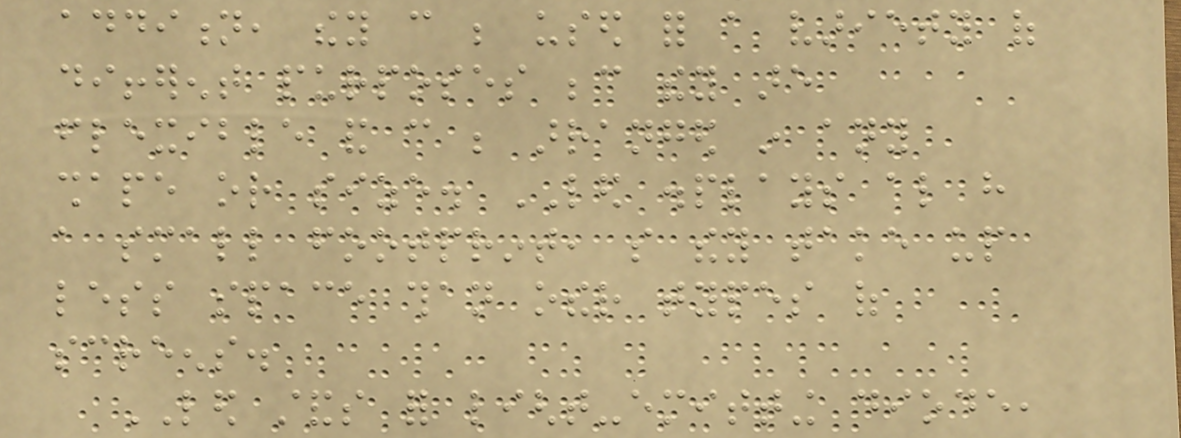addition, they can be used for a variety of
different purposes because they are
flexible and can be arranged in any
shape or size. LED displays also have
a small footprint, so they take up
less space than other types of
screens.
LED stands for light-emitting diode,
